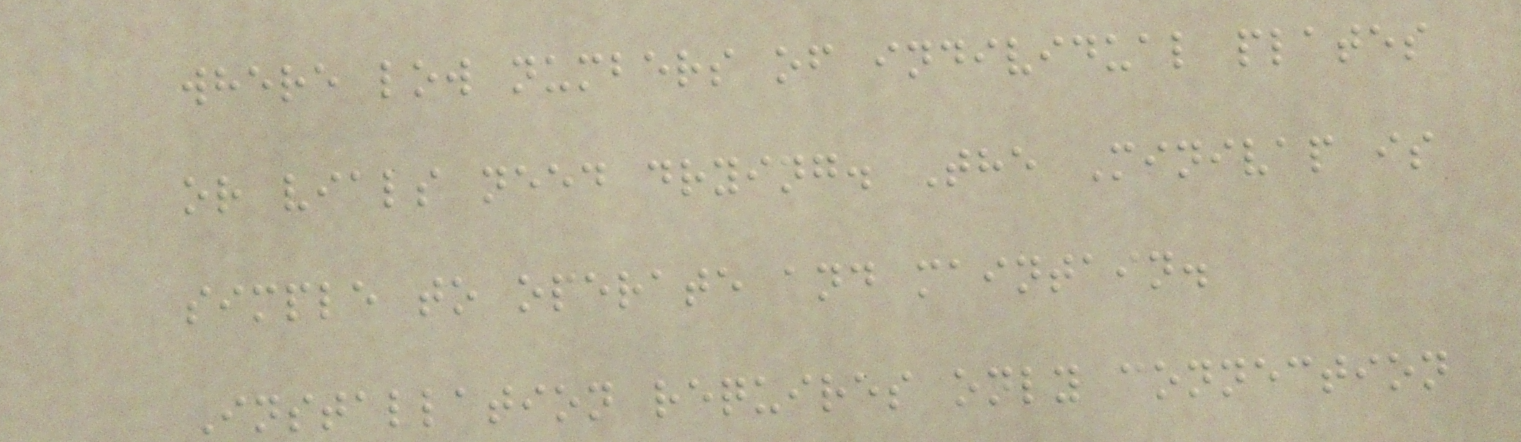where low numbers of individual plates
or vials need drying. The Minivap is
simple to operate and maintain.
Installation requires only connection
